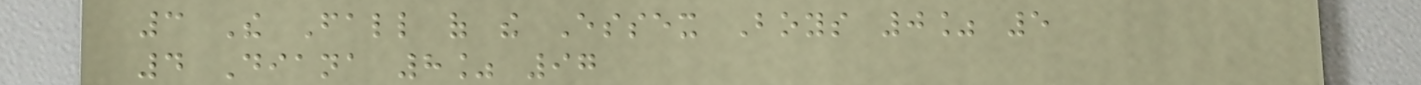3 The Fall of the Essex Boys 0% 5
4 Diana 8% 97
